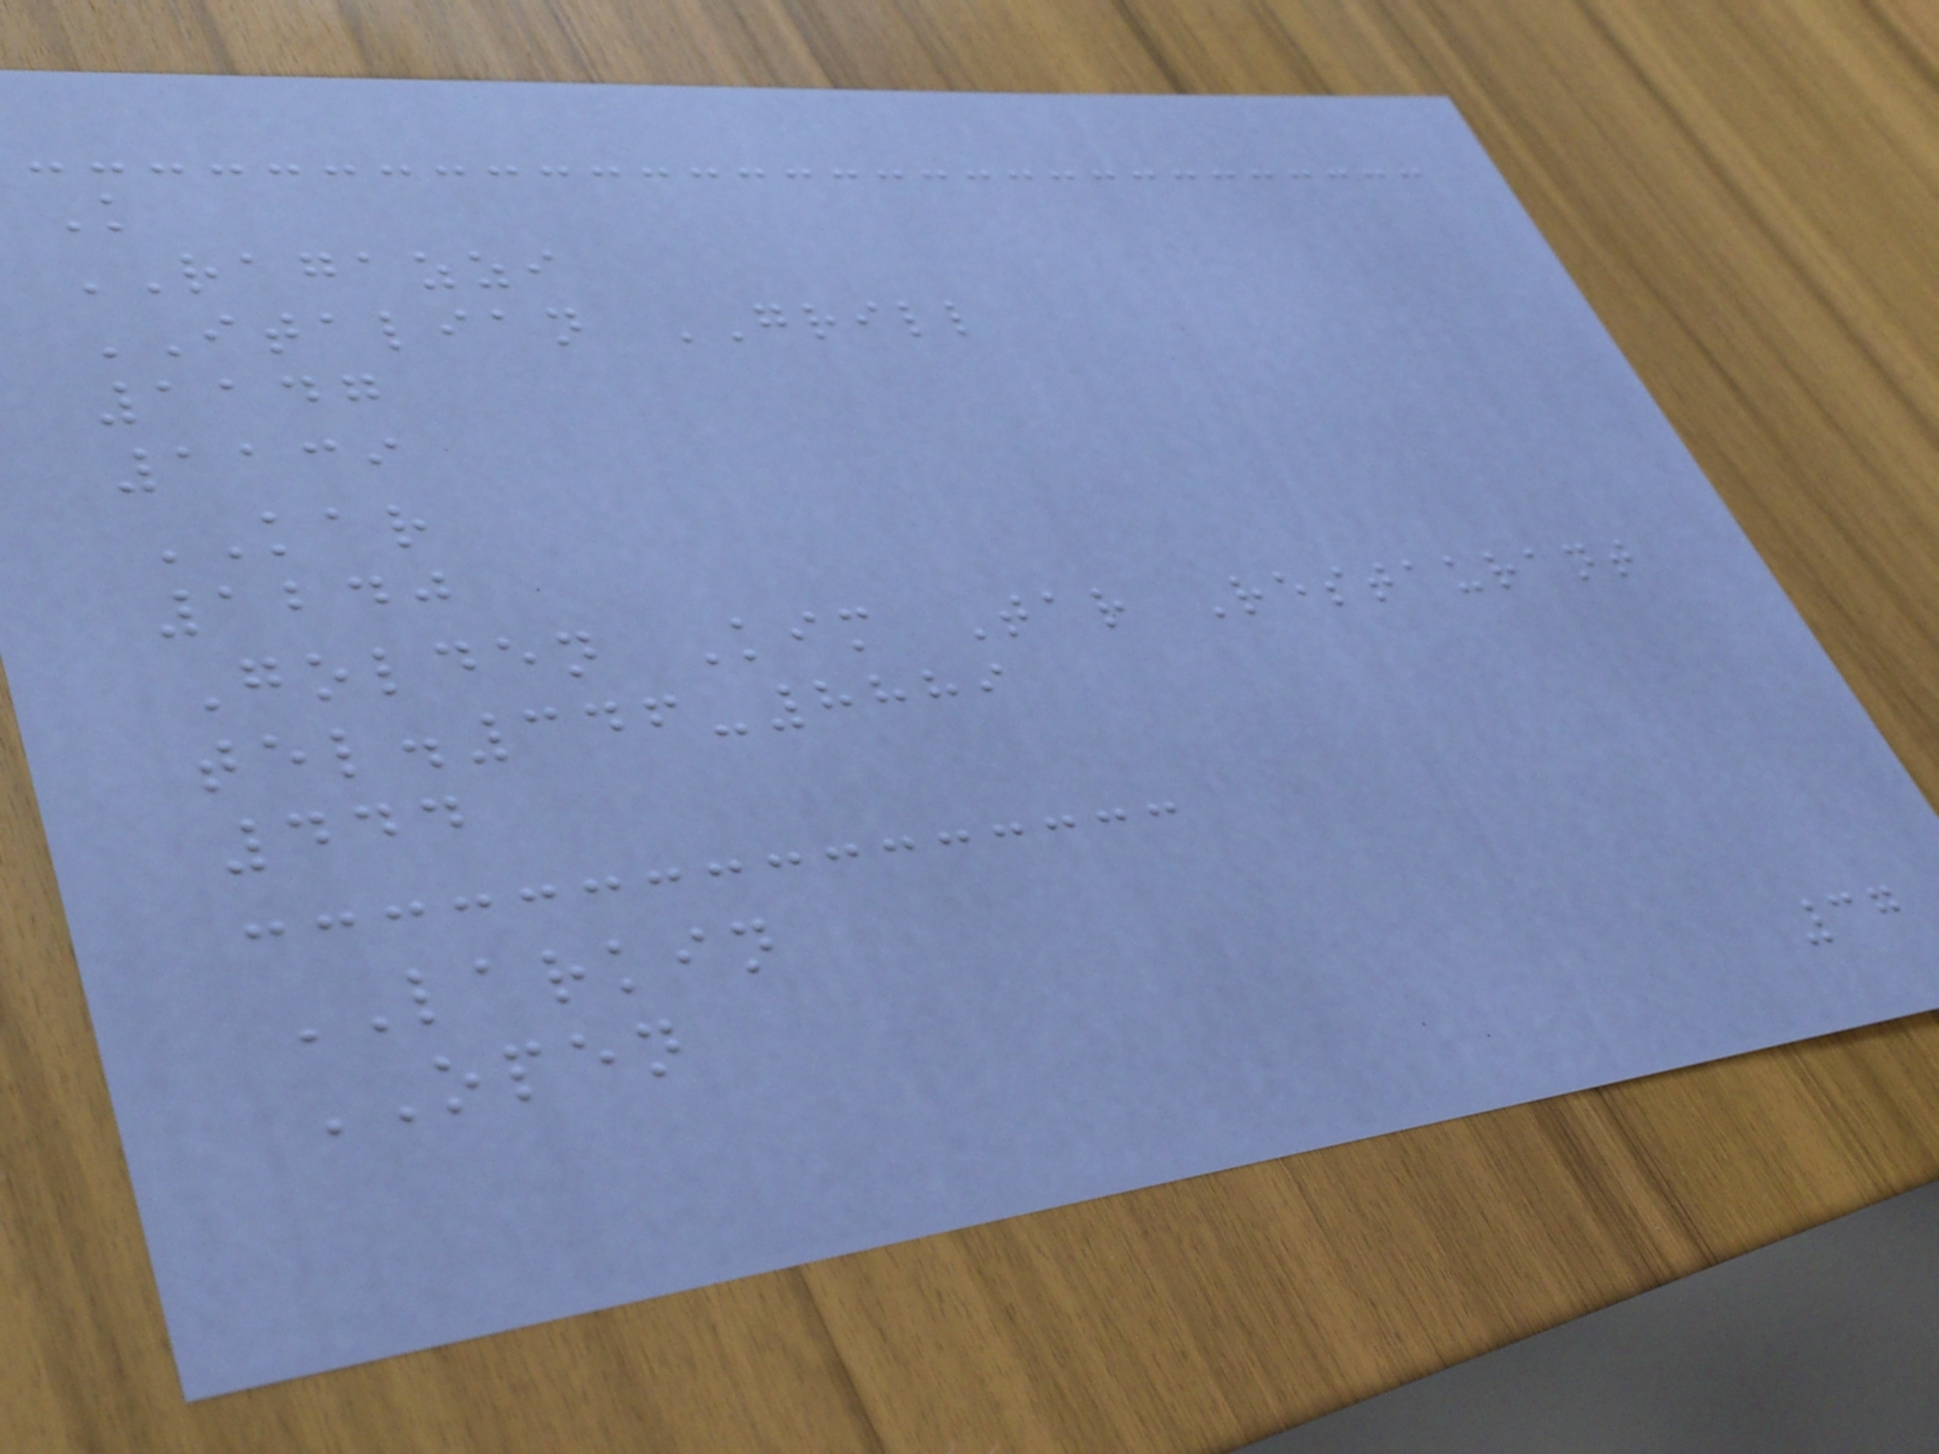K
RAGAZZI
ITALIAN GRILL
1147
1139
KAR
1240
Golden Kim Tar Restaurant
tel.346-8889
444
LARKIN
OPEN
37
